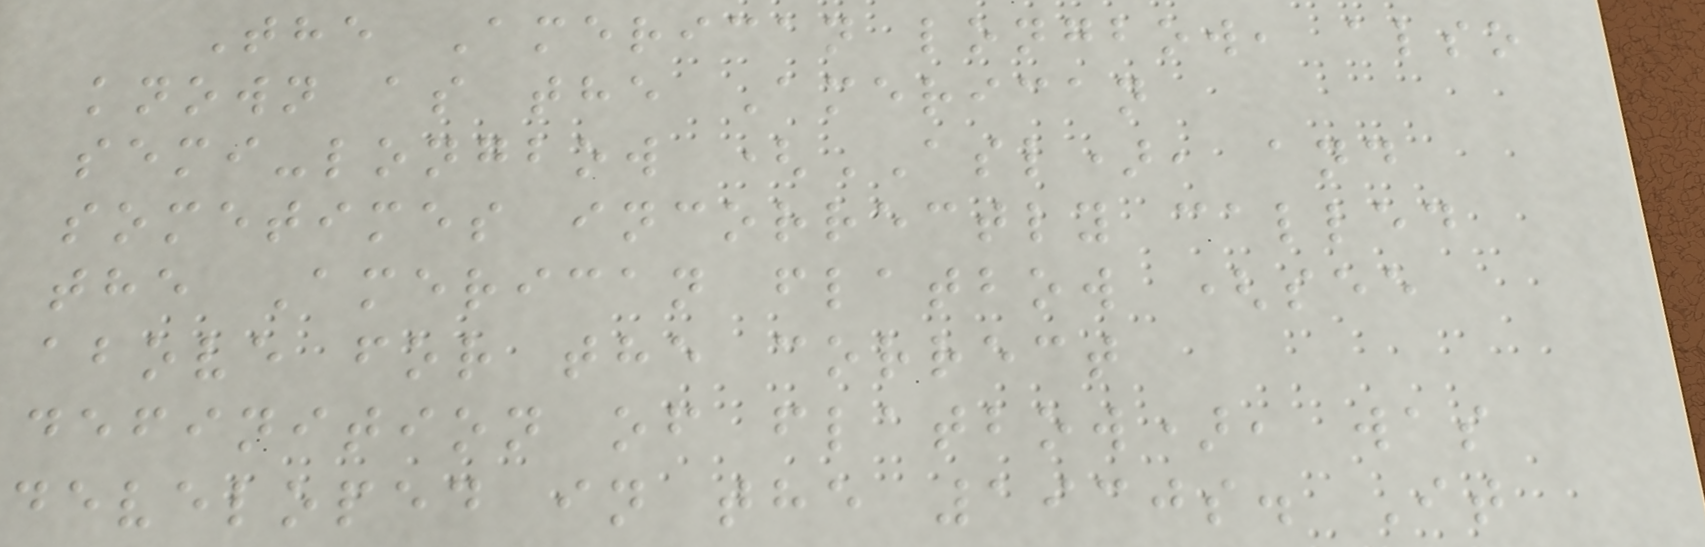The American longbow, also
known as the American
semi-longbow (ASL), and
sometimes incorrectly called
the American flatbow (see
above for the correct
definition of flatbow), was
developed in the 1930s. It
